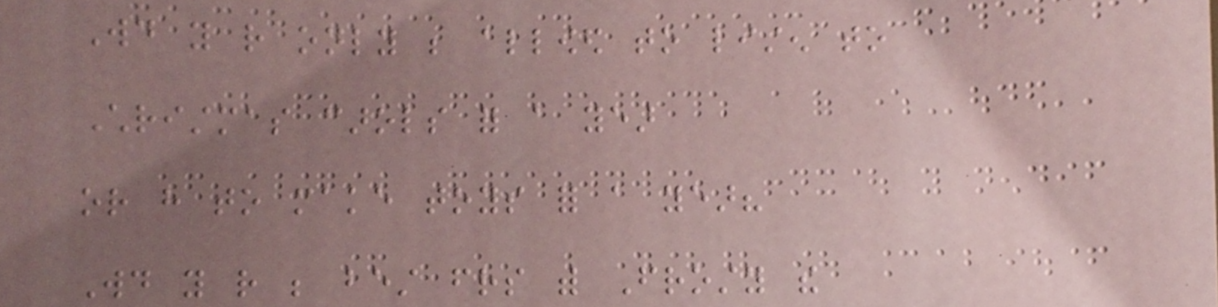Would you rather only be allowed to listen to
Christmas carols for a year
or have to make toys for a year?
Would you rather be best friends with Frosty the
